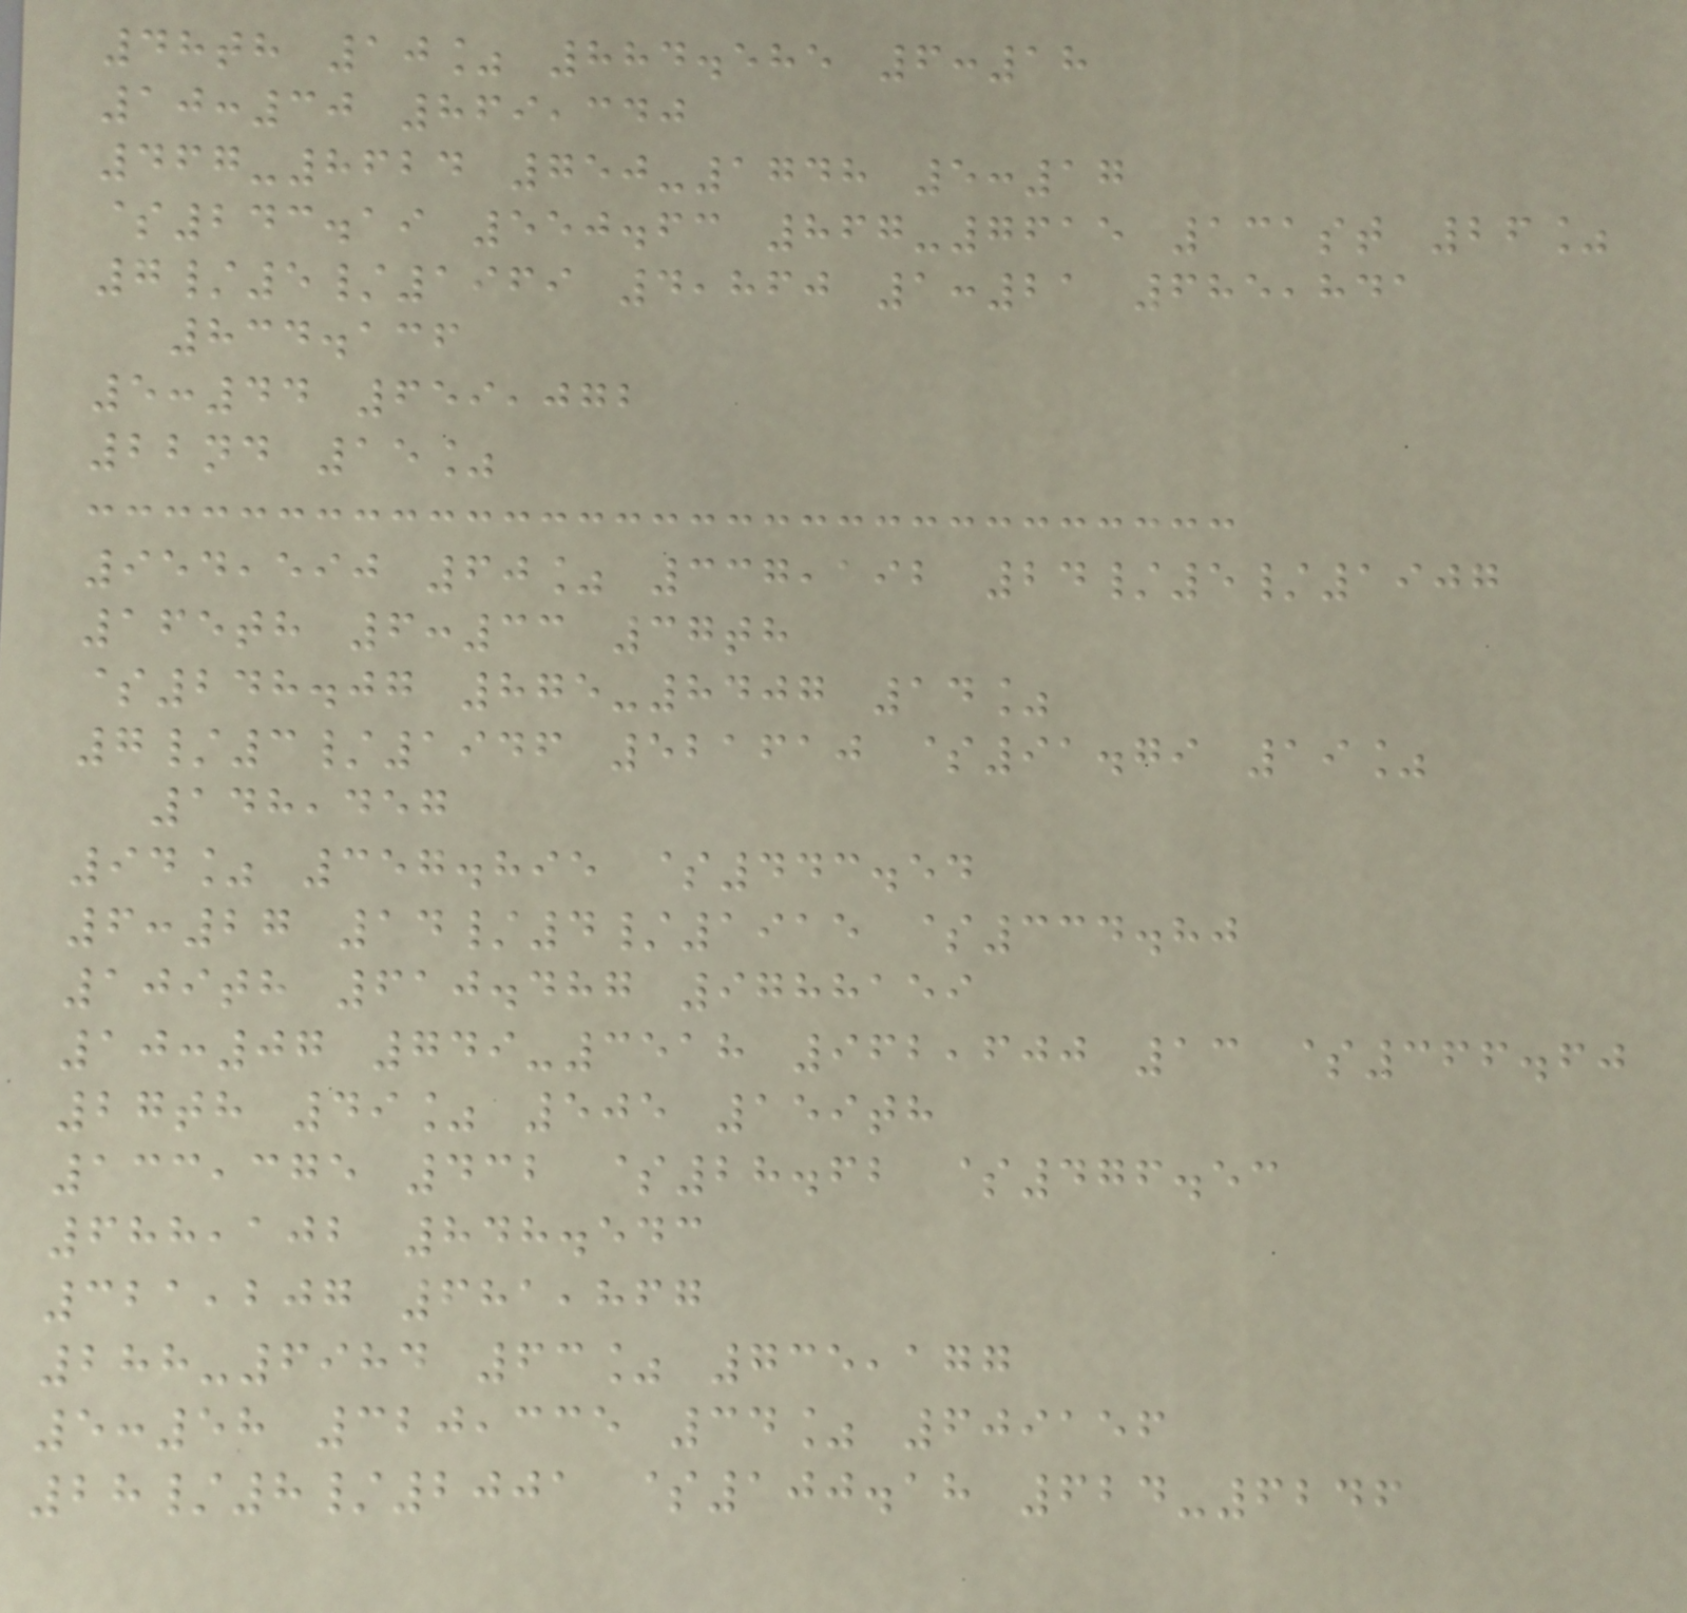48th 10% 884.585 6:18
10:30 869,340
467-8624 750-1748 5:17
$243.19 550.63 867-7615 131st 26%
7/5/1969 4,860 1:21 685,841
834.136
5:44 659,072
22nd 15%
954,590 60% 337,192 24/5/1907
165th 6:33 37th
$248.07 875-8407 14%
7/3/1946 521610 $91.79 19%
148,457
94% 357.895 $443.54
6:27 14/4/1915 $334.80
109th 610.487 9788159
10:07 749-3518 962,600 13 $366.60
27th 49% 505 159th
133,375 432 $28.62 $476.53
688,102 848.543
321,207 681,867
288-6984 63% 735,177
5:58 320,335 34% 609156
28/8/2001 $100.18 624-6246
